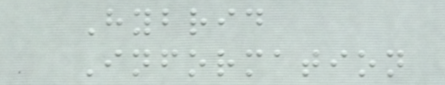Hybrid
Information
